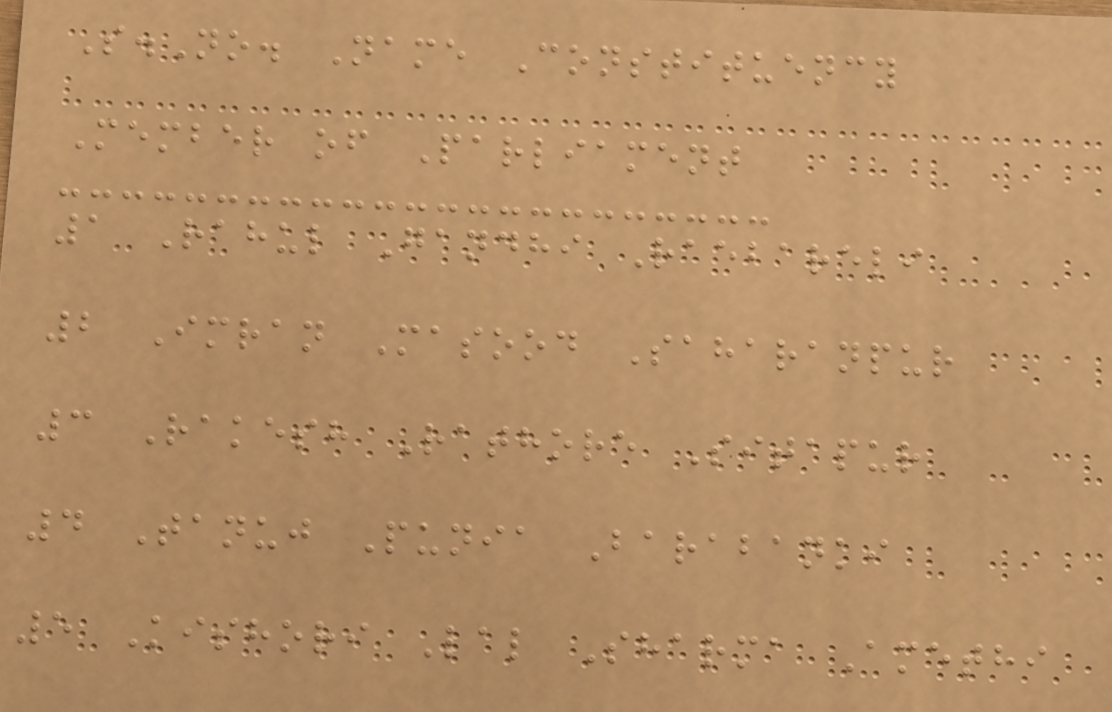S.No. Name Constituency
Member of Parliament
1 Rahul Gandhi Raebareli
2 Imran Masood Saharanpur
3 Rakesh Rathore Sitapur
4 Tanuj Punia Barabanki
5 Kishori Lal Sharma Amethi
